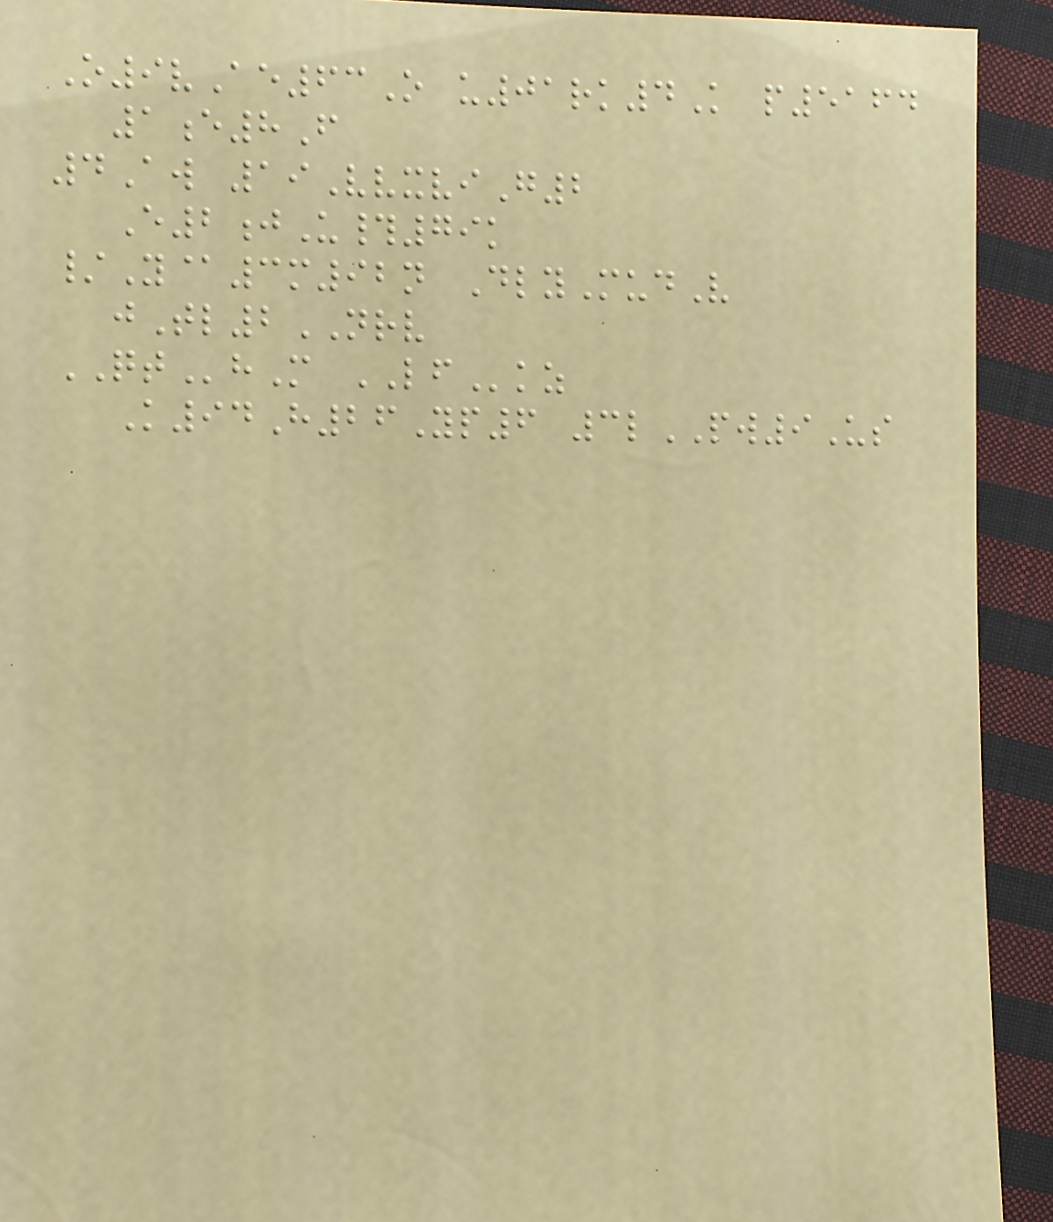O9vAe63O u01rk4K p5164
1e8F
4Aw 19VvxviG2
E2jU#79k
/Y@3m92n DlyMudV
jTl2NRV
QThM LFkz
K94H26Yp6 3lPW9Us
